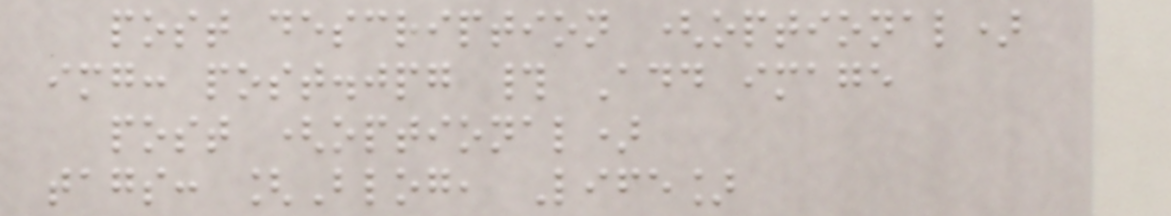post description (optional)
img: post.jpg # Add image
post (optional)
tags: [Blog, Life]
